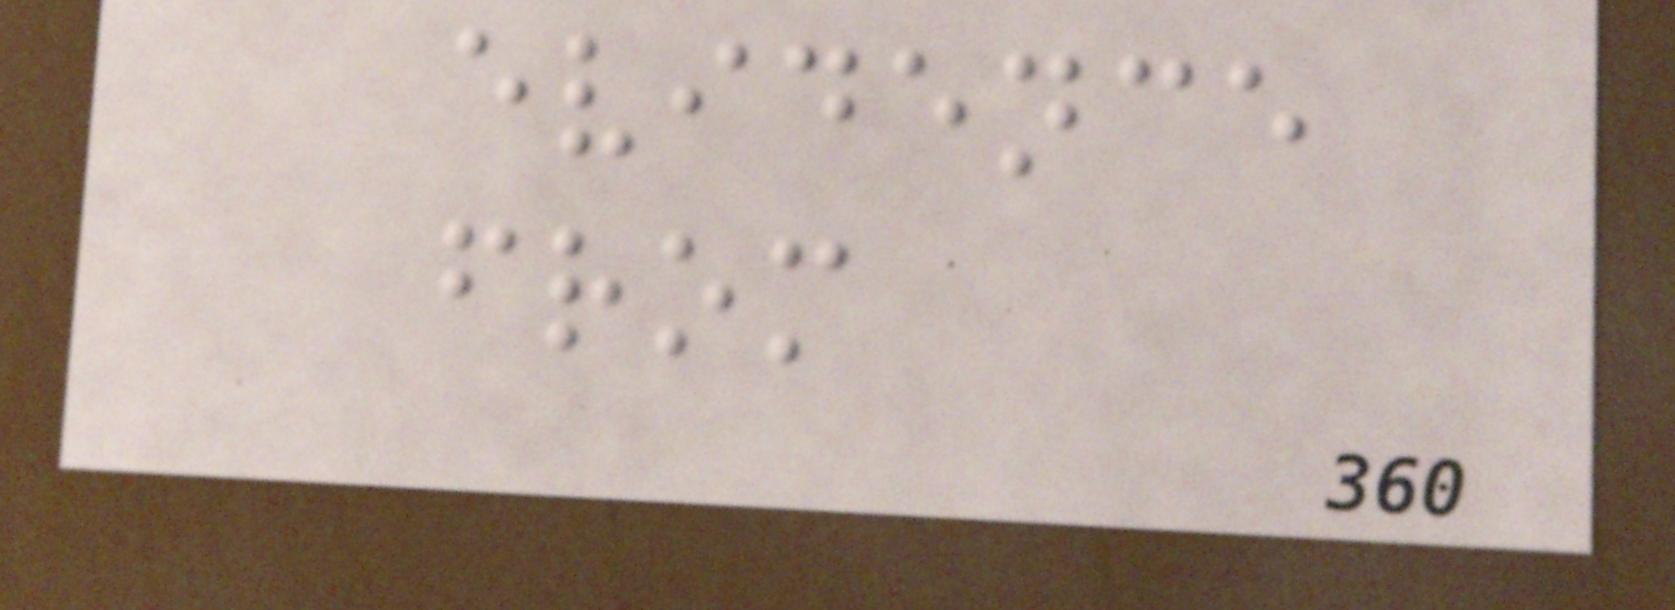evidence
from
